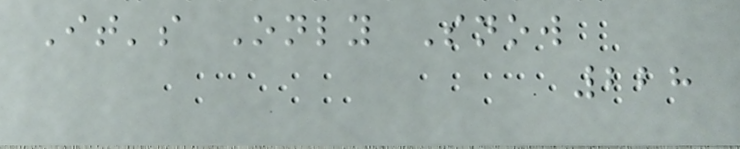It's Only Snow
228
